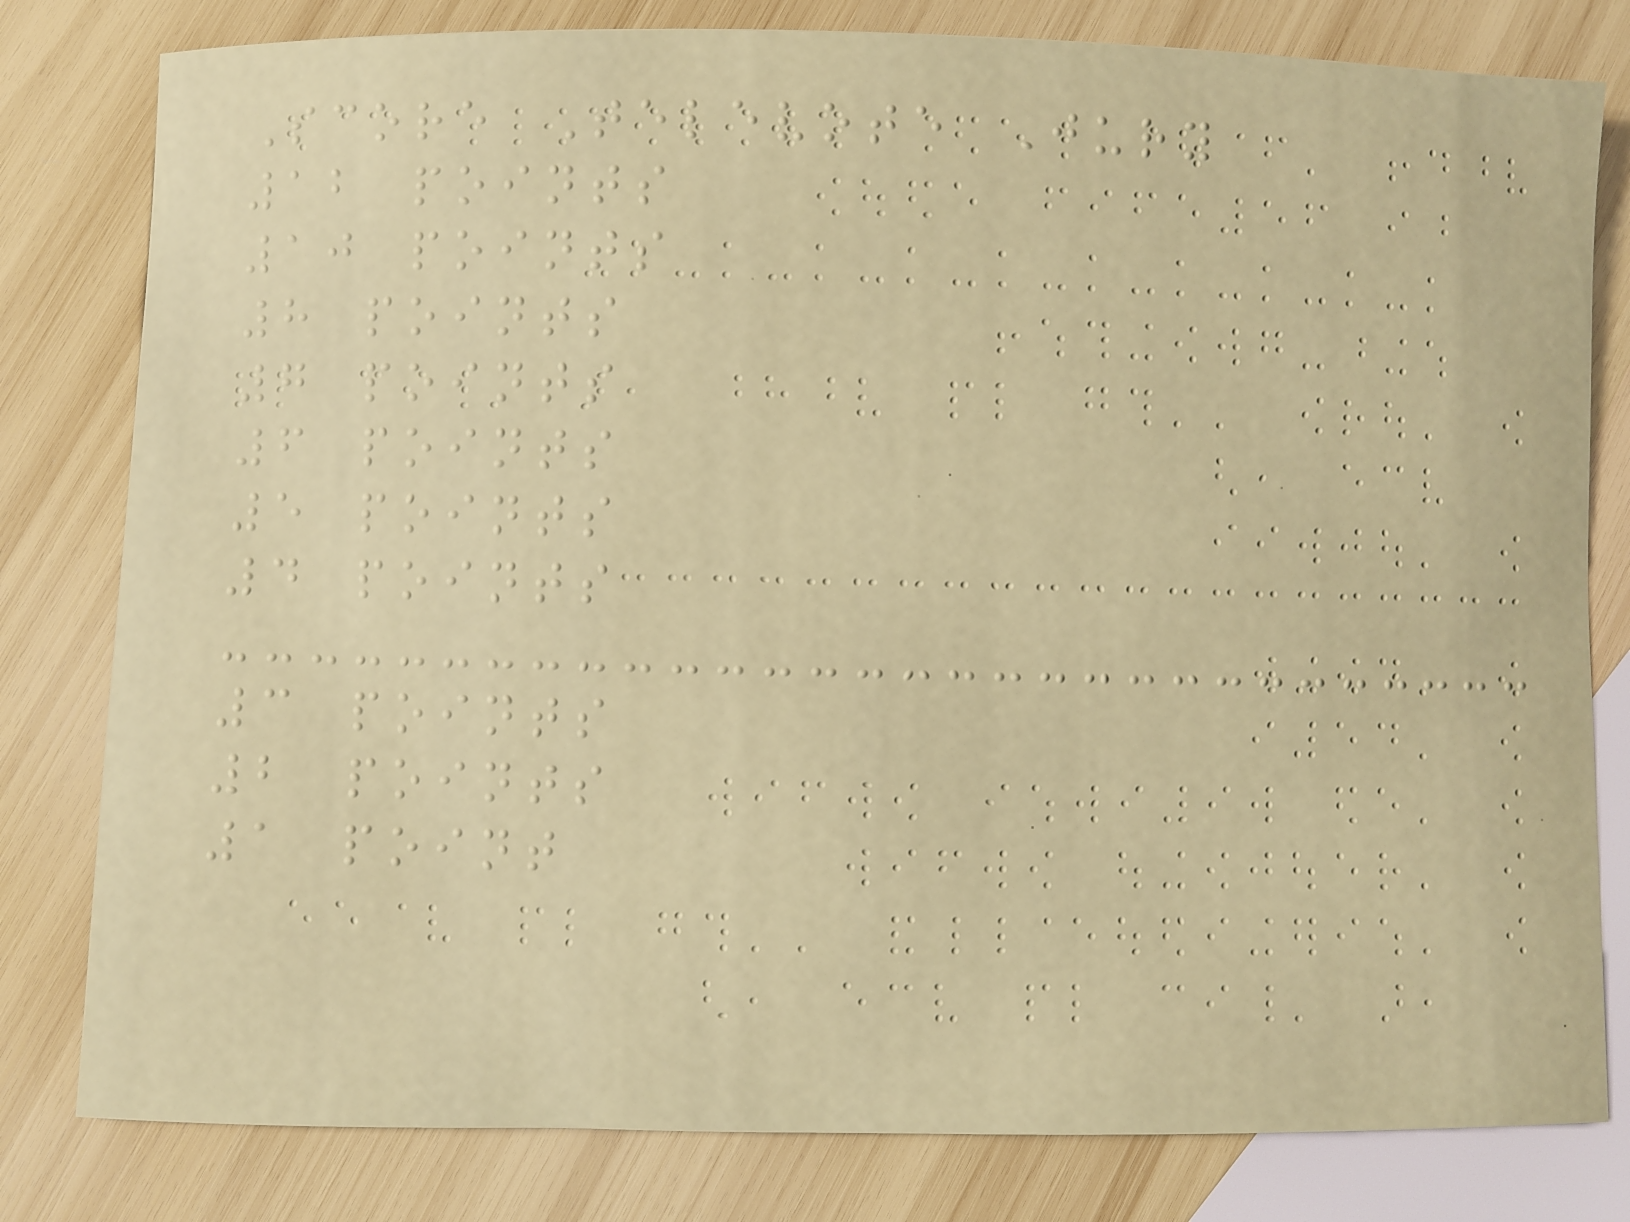Score Televote Jury
12 points
10 points
8 points
7 points
6 points
5 points
4 points
3 points
2 points
1 point
